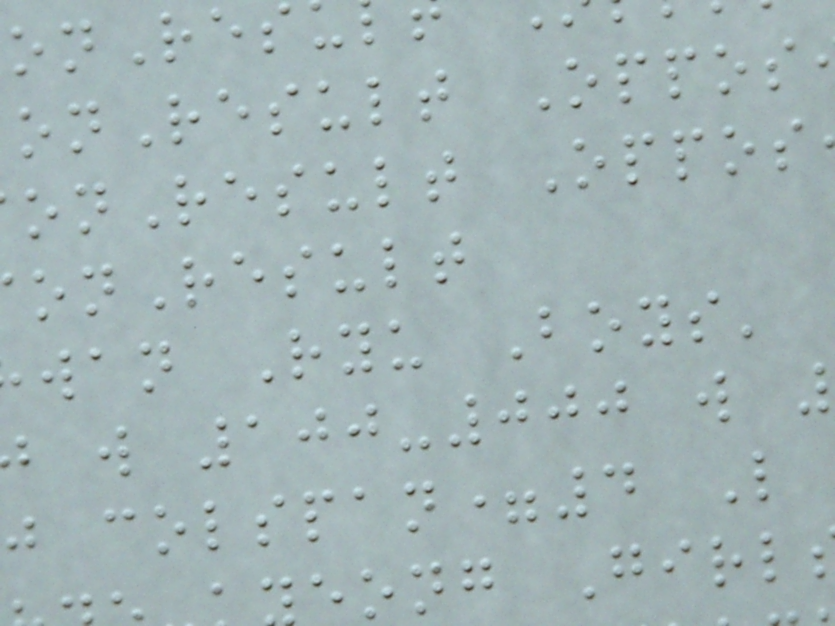onResult Oppos
onResult Oppos
onResult
wan Ryu Boys'
w 100-000 w
j colspan=4 L
eong Girl
